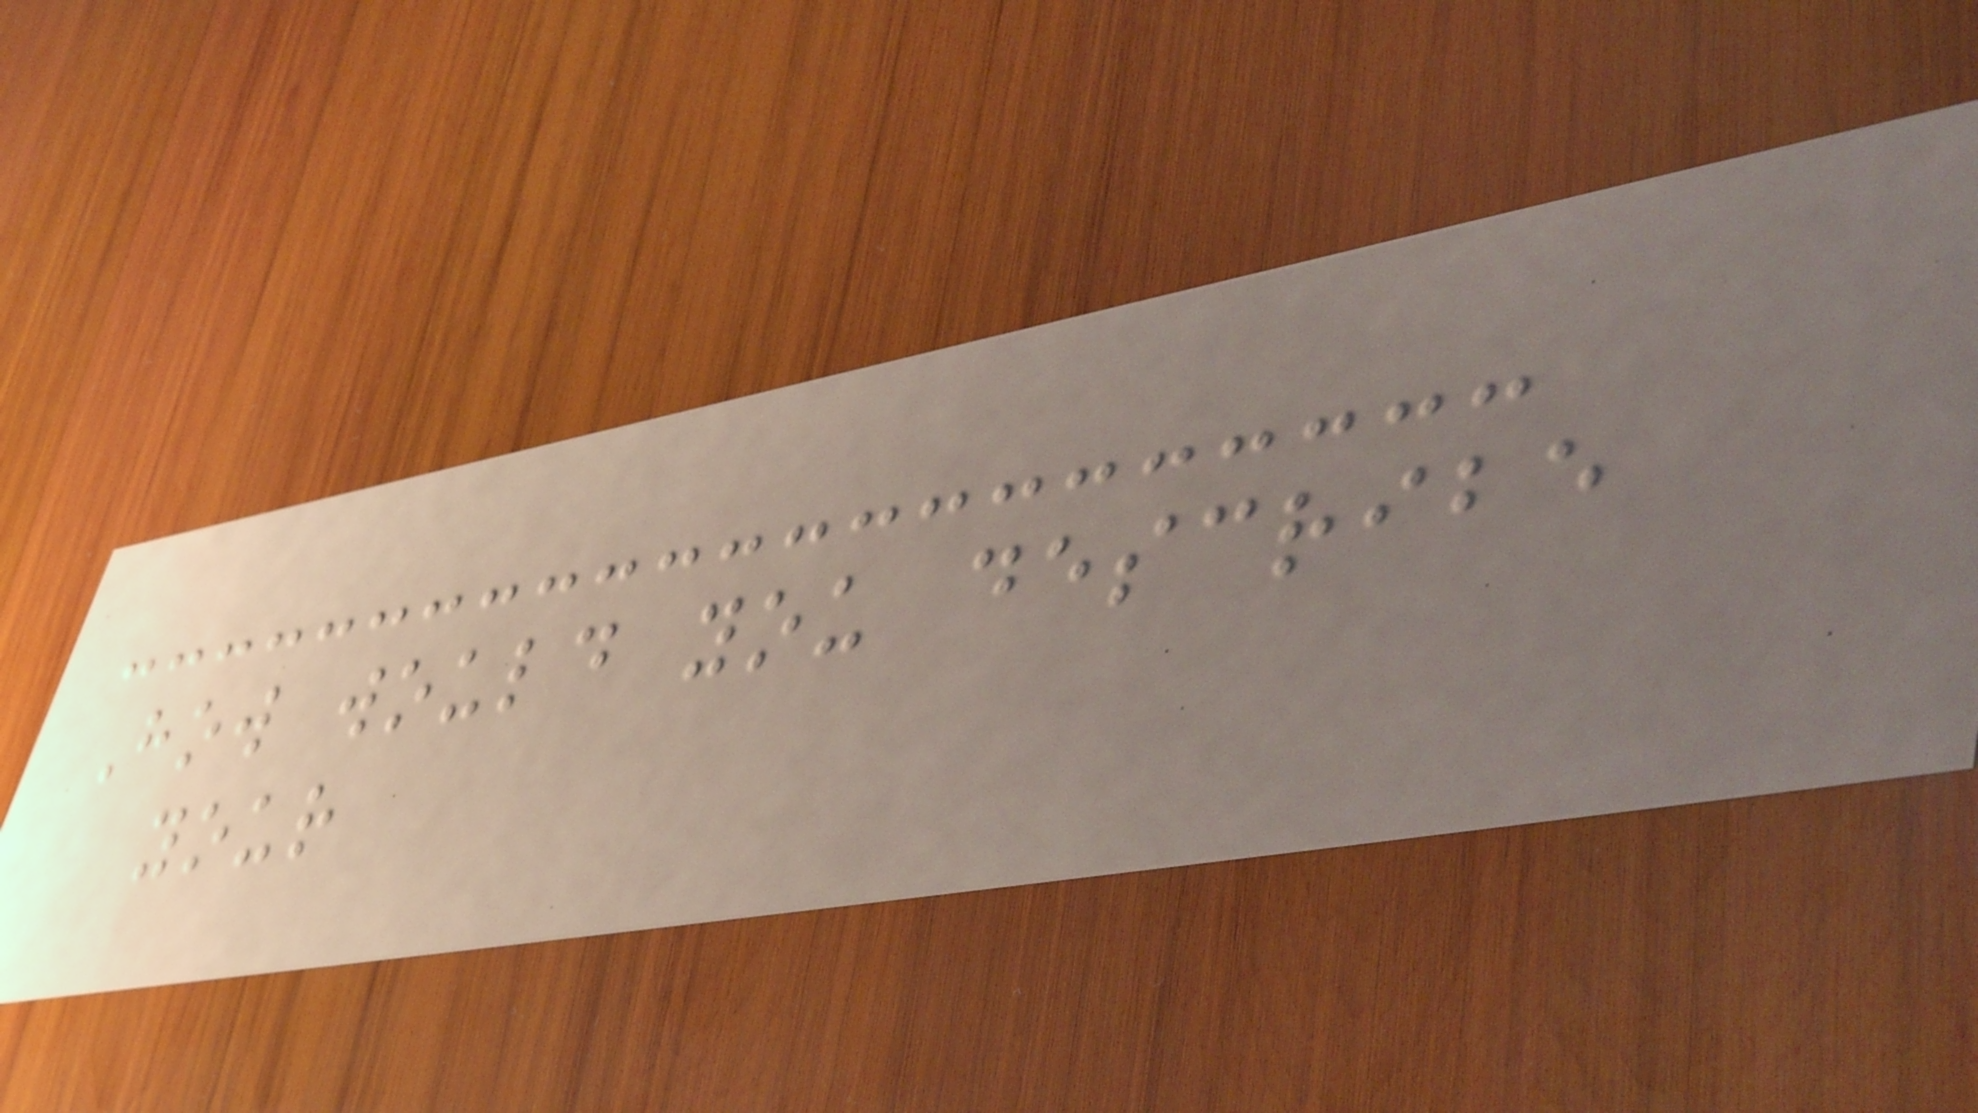How would you describe
your
